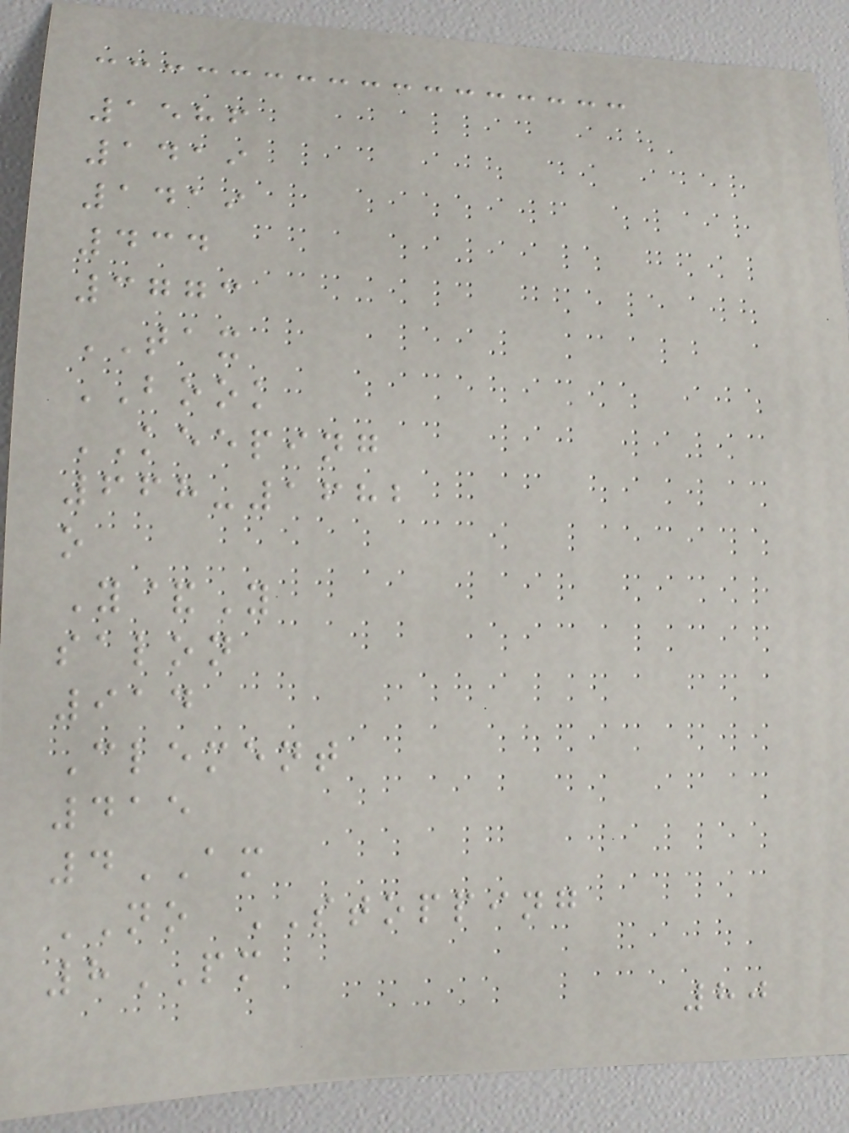1586
1419
1419
434
3773
TAX
BOOK
KEEPING
668-1682
o
Y&Y
salon
914
Clement
415
4AM
NO STOPPING
8PM
80
